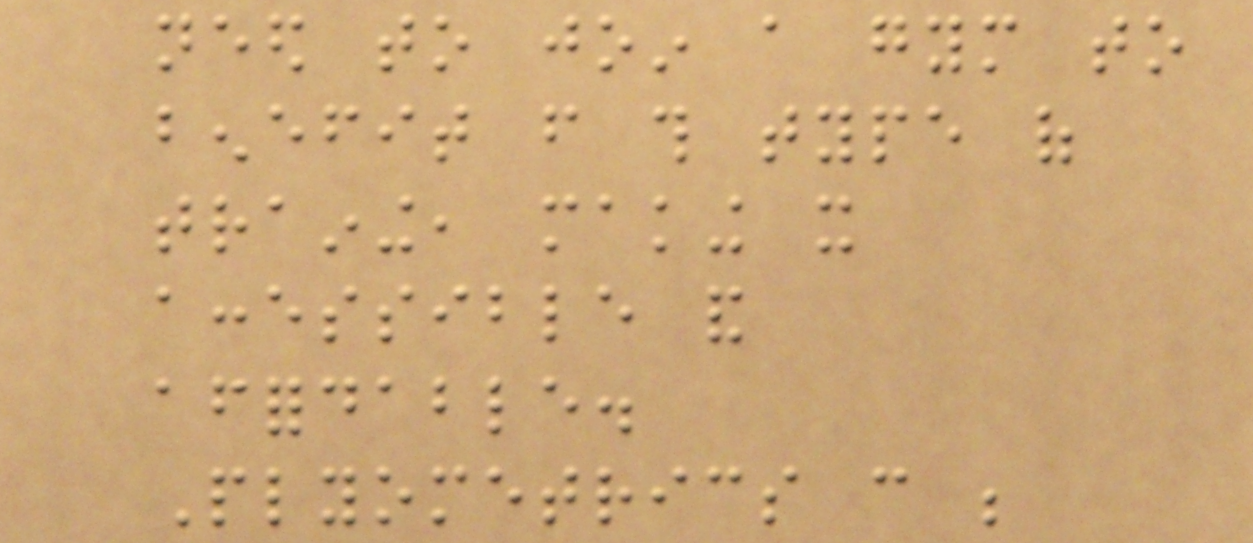need to join a gym to
benefit from this type of
training, making it
accessible and
affordable.
Plyometrics can be
